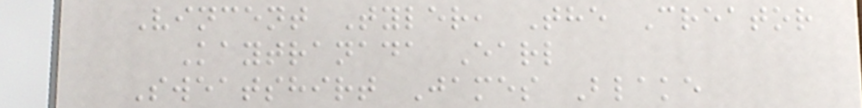Vincent Tyler, The Creator
Kaytranada Earl
Sweatshirt James Blake
